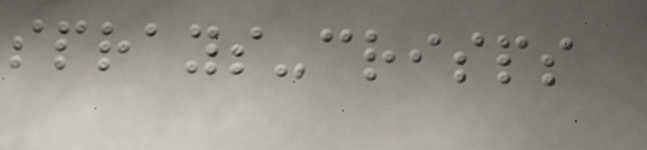sprays-crisps
